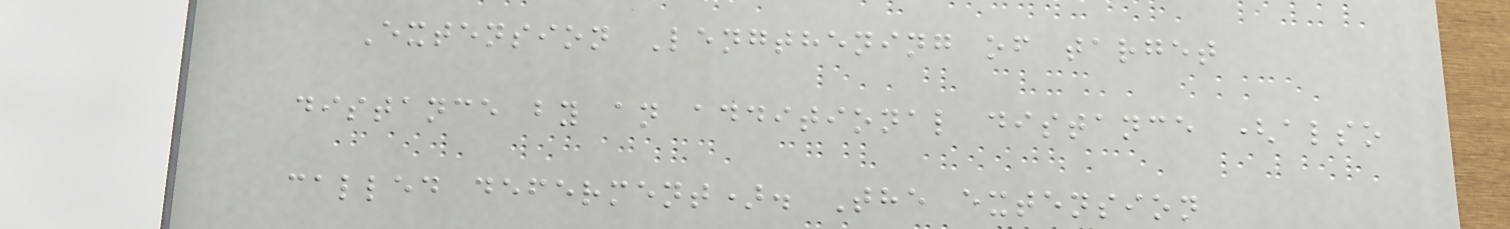Extension Lengthening of target
distance by an additional distance (also
called deferment). The extension
